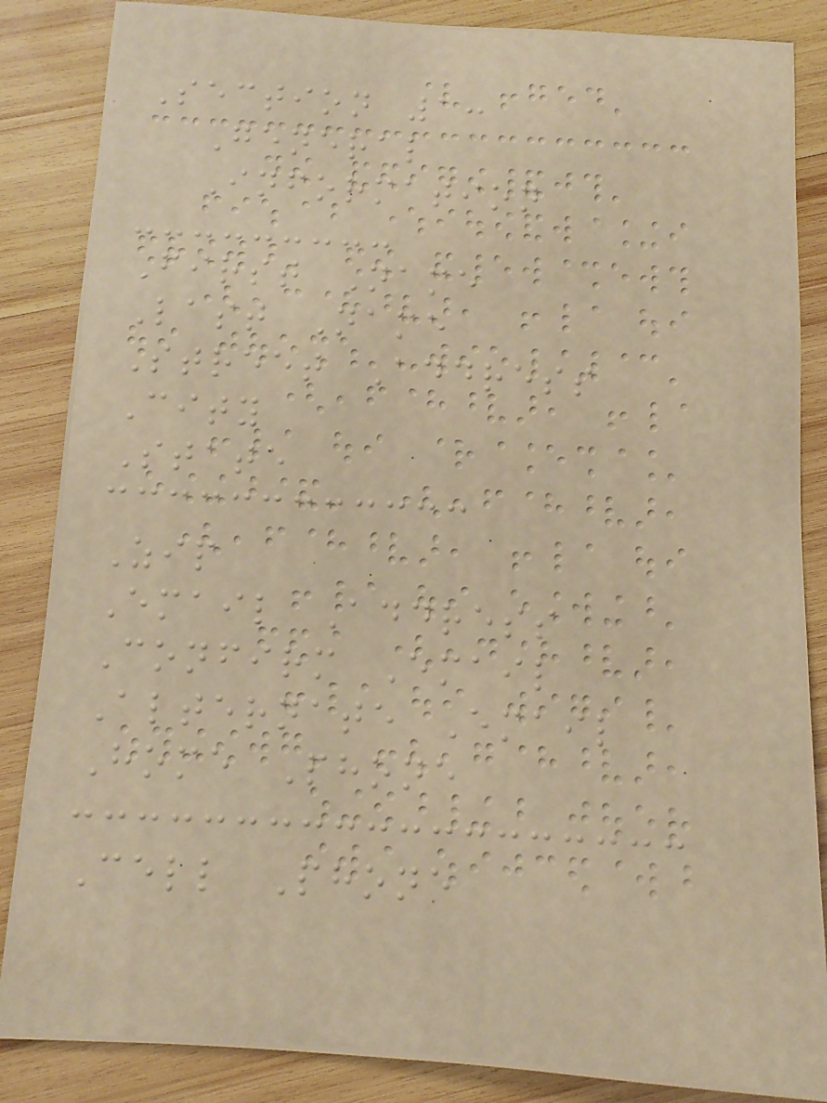Section 1:
General
Information
First Name
Last Name
Street Address
City
State
Zip
Email Address
Confirm Email
Alternate Email
Home Phone
Cell Phone
